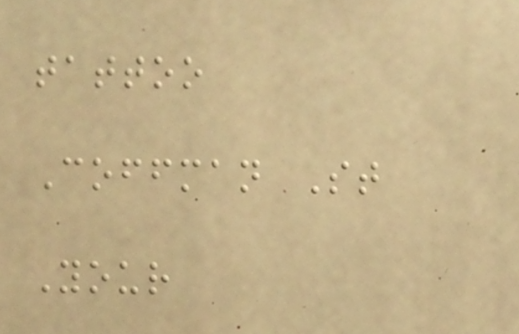tattoo
Coffman St
Your
